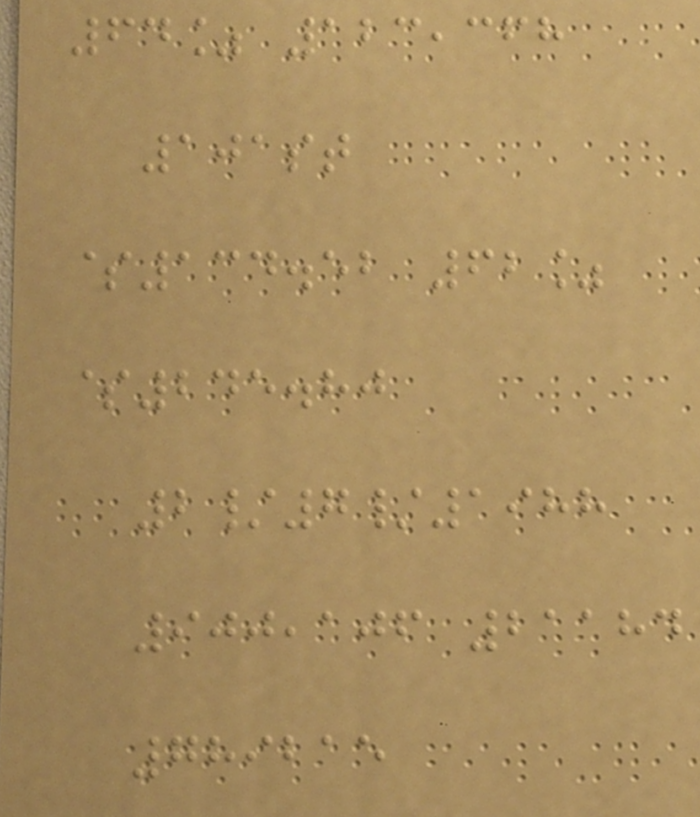64% 123,368
101st
$134.52 62%
$245.80
2/7/1988
900,106 21184
789215
